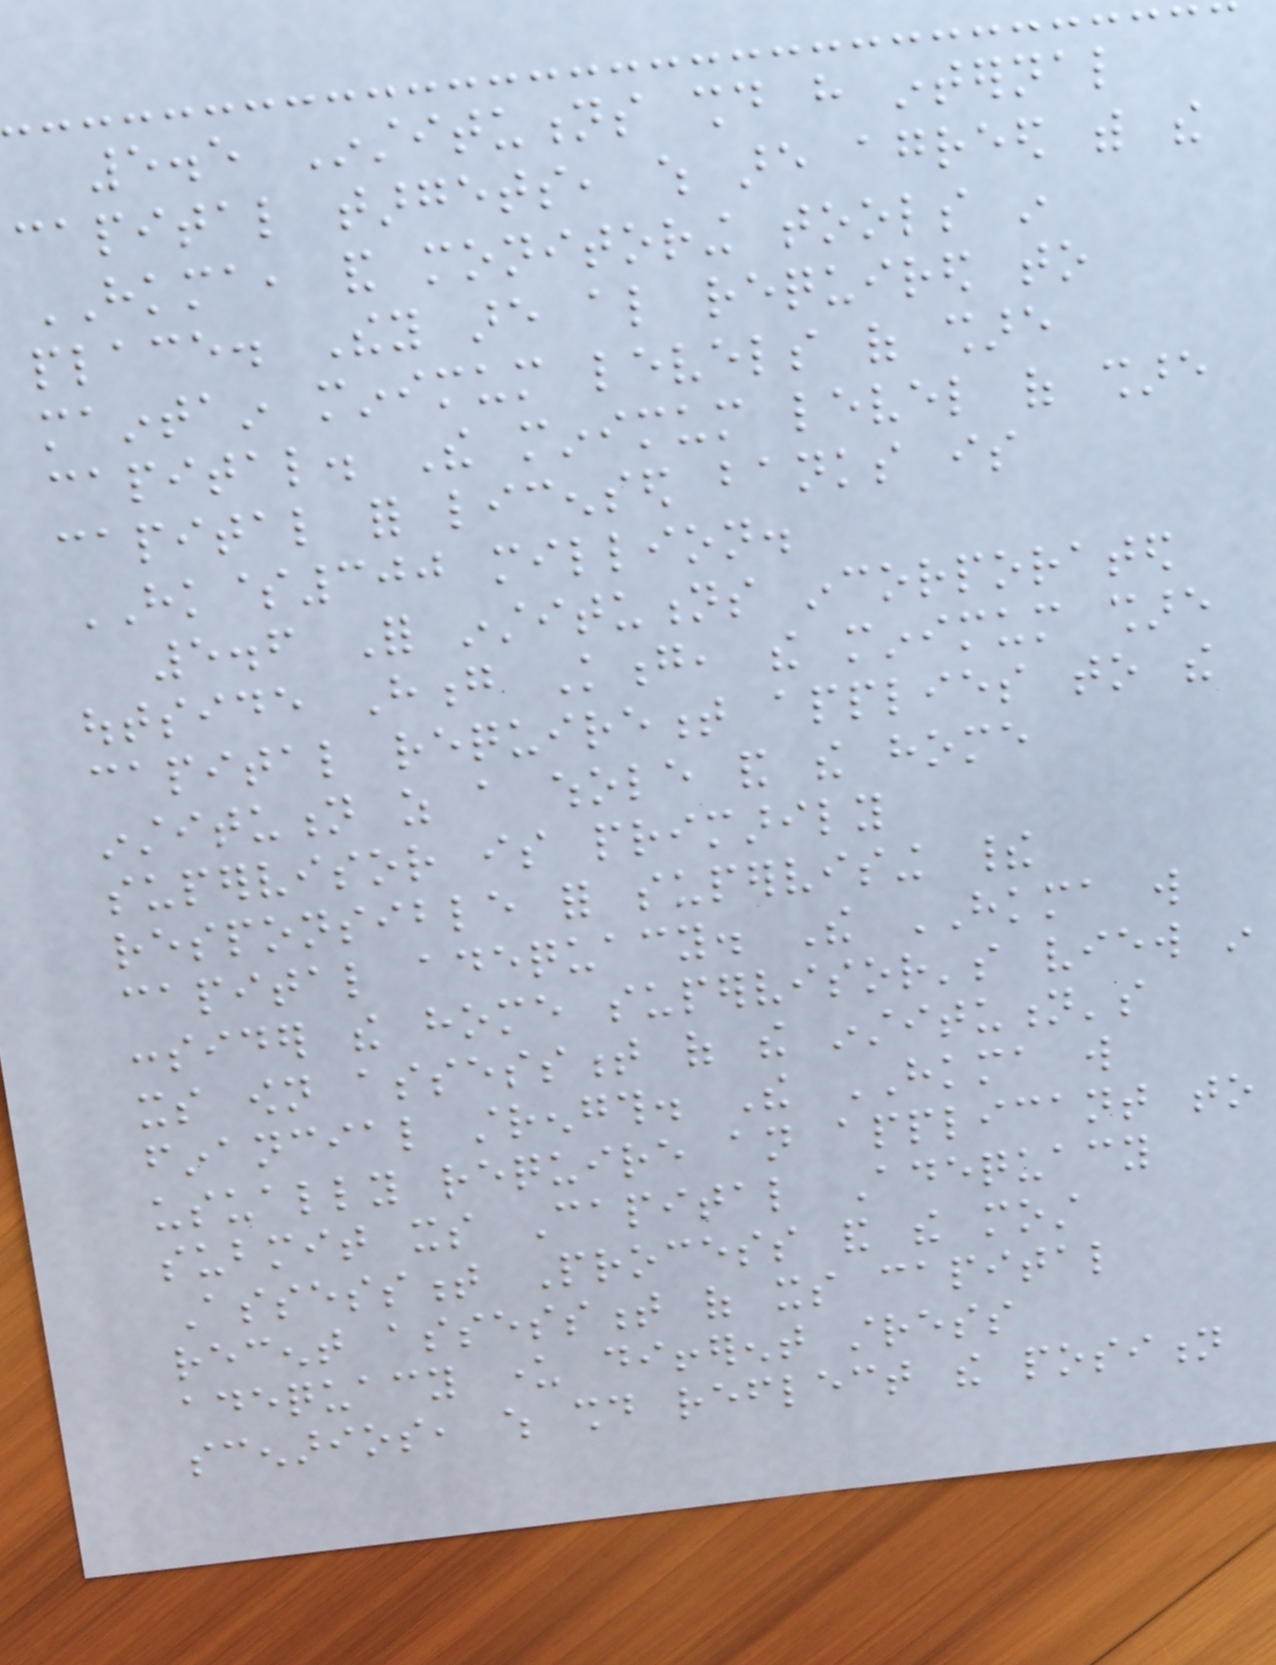5.5 Institutions should have internal
capital targets, which are agreed with the
HKMA, and monitoring tools in
place. They are also required to
maintain minimum levels of share
capital. The minimum level of share
capital for licensed banks is
HK$300 million.
5.6 For institutions incorporated
outside Hong Kong, the minimum share
capital requirement applies to the
institution as a whole and the home
supervisor is primarily
responsible for supervising their
capital adequacy. The HKMA will
consider the home supervisor's view in
its own assessment of the institution's
financial strength. The HKMA will
usually require an applicant to
submit its Capital Adequacy
Assessment Process and the most
recent assessment of its capital
adequacy under different stress
scenarios, which should reflect the position
